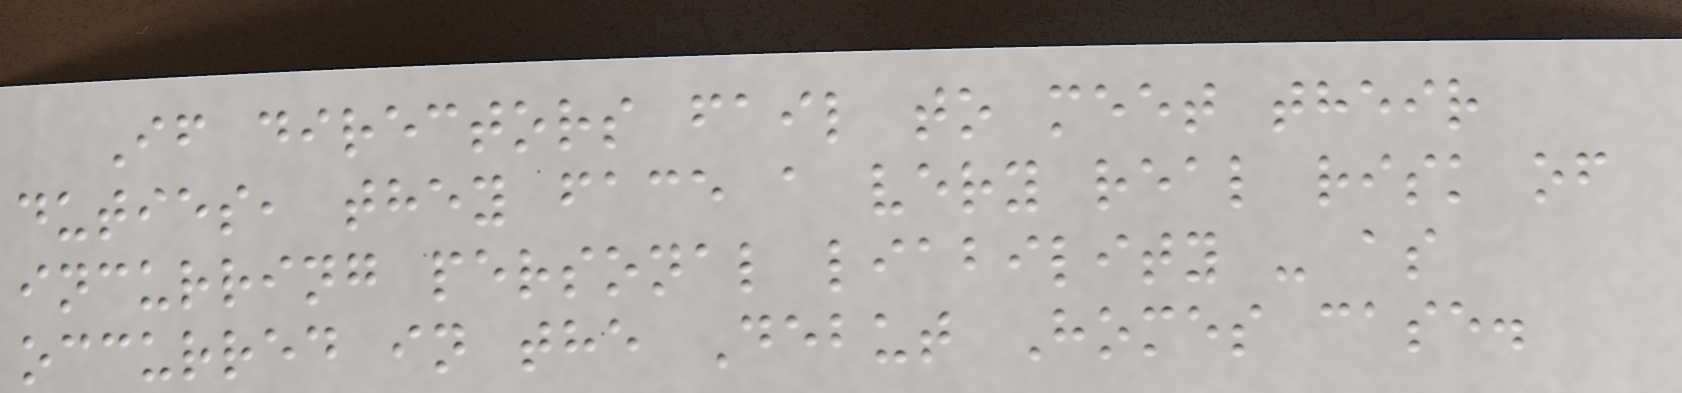If directors fail to meet their
duties, they face a very real risk of
incurring personal liability - as
occurred in the Debut Homes case.
